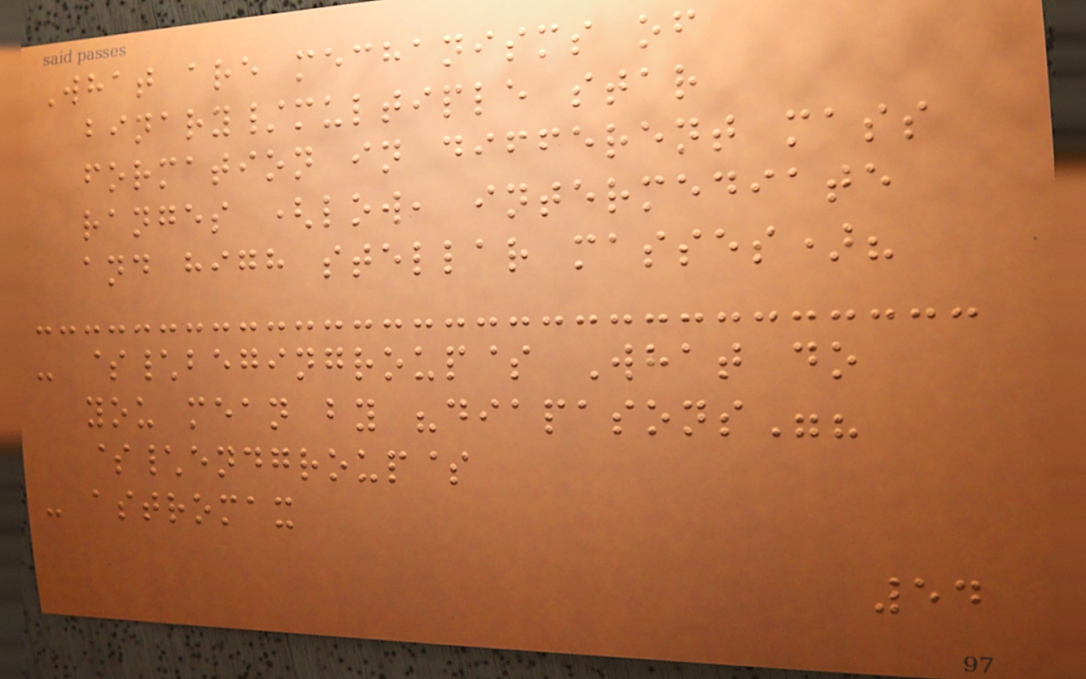What are mechanisms of
binary/multiple star
formation in different mass
ranges (low, intermediate
and high stellar masses)?
- $\begingroup$ What do
you mean by "diapasons"?
$\endgroup$
- astromax
54
